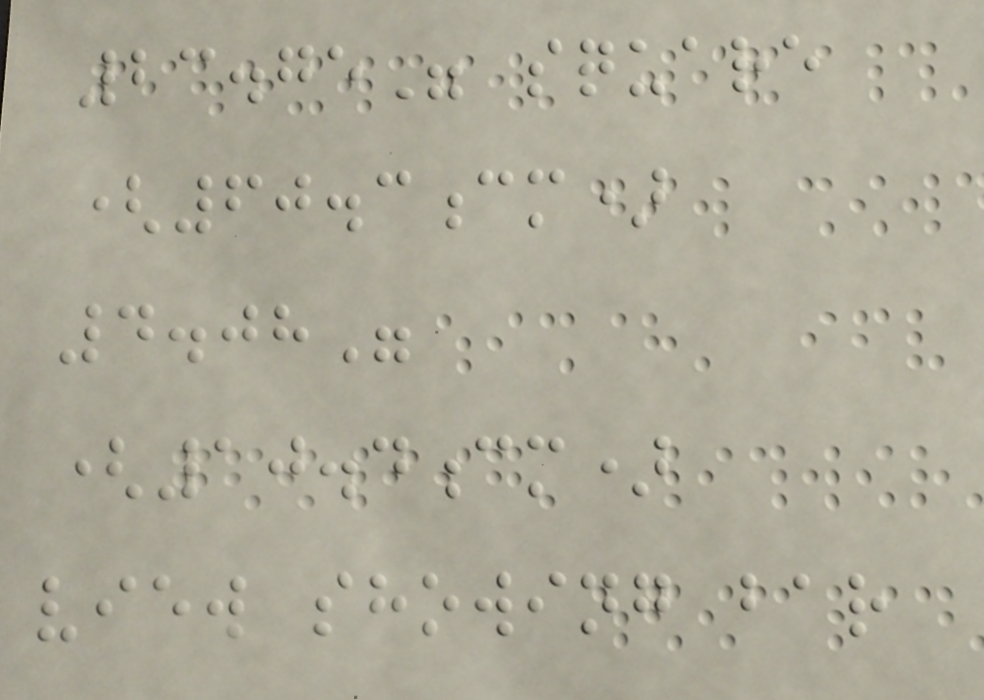23.75" square
(60.3cm)
4.08"
(10.4cm)
view showing bar
